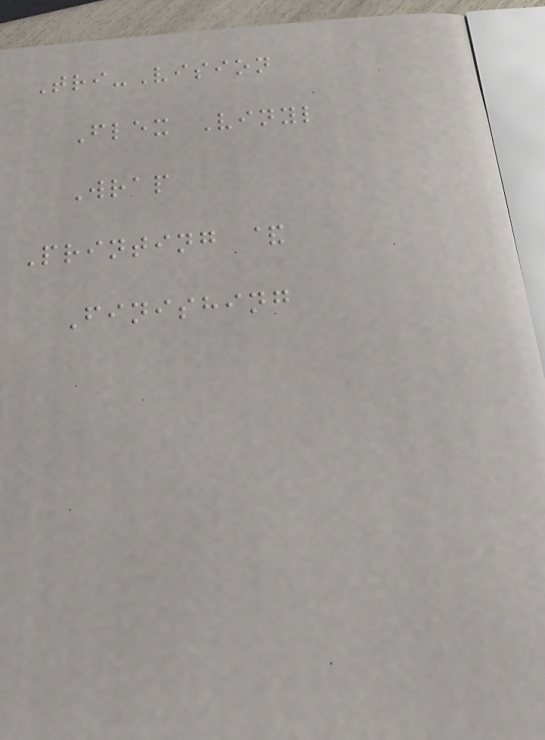Tri-Vision
Flex Vinyl
Wrap
Printing &
Finishing
